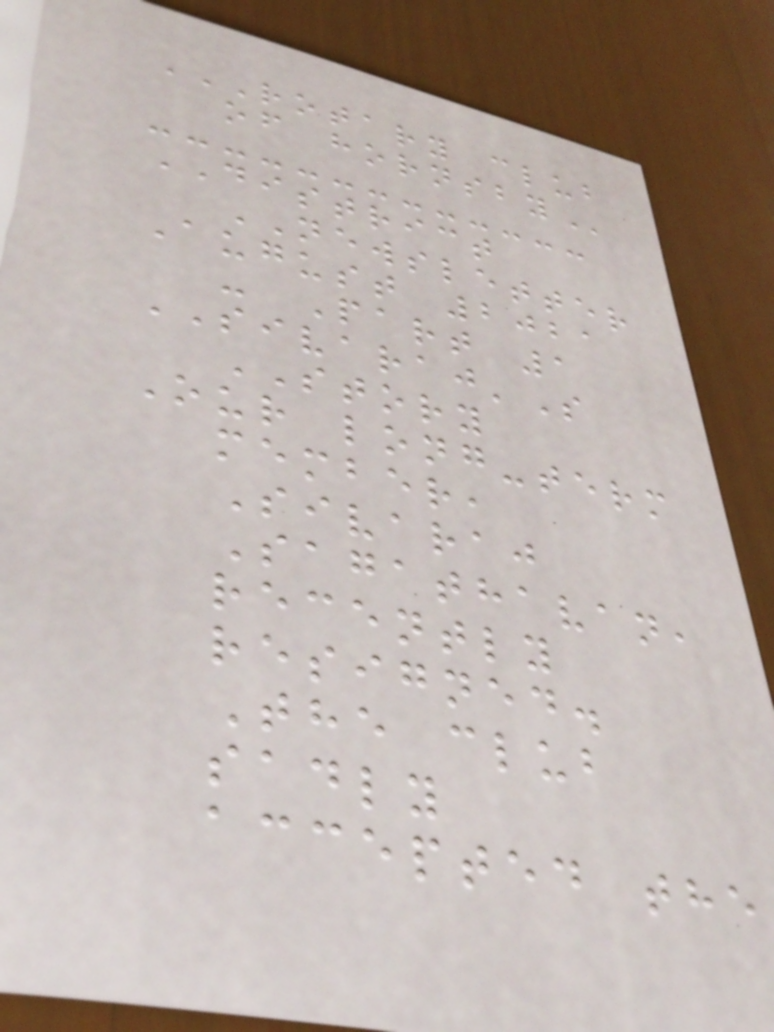ROTARY CLUB
OF HORNSBY
DISTRICT
NEWSLETTER
August 2021
- Part 1
SIVARAJ'S
STORY
Our long-term
member,
Sivaraj
Sagathavan,
recently
resigned.
The club
sadly
accepted the
